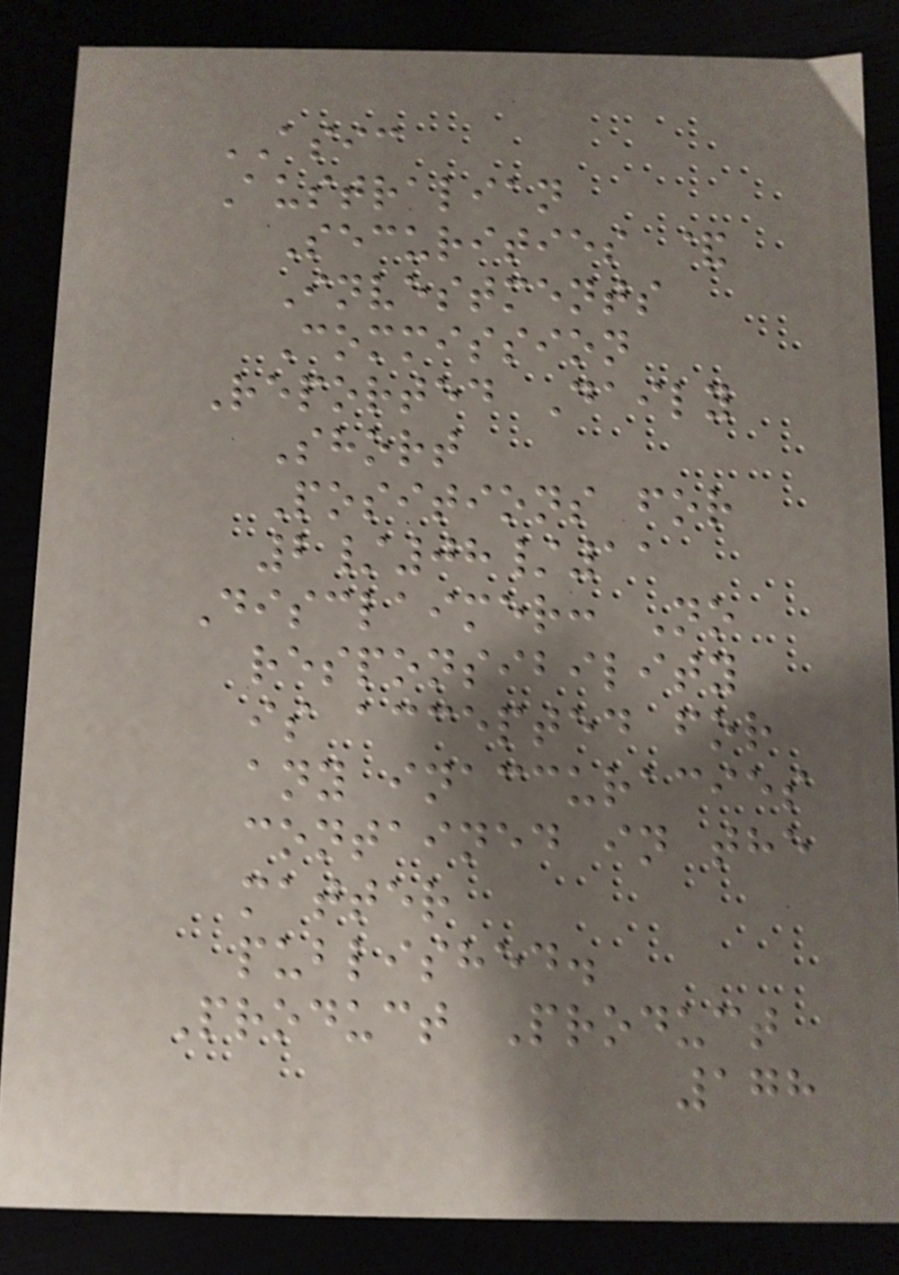ASIC
Australian
Securities &
Investments
Commission
Reported Daily
Short
Positions for
2/08/11
Disclaimer: No
responsibility
is accepted for
any inaccuracies
contained in the
matter
published.
Product Product
178
